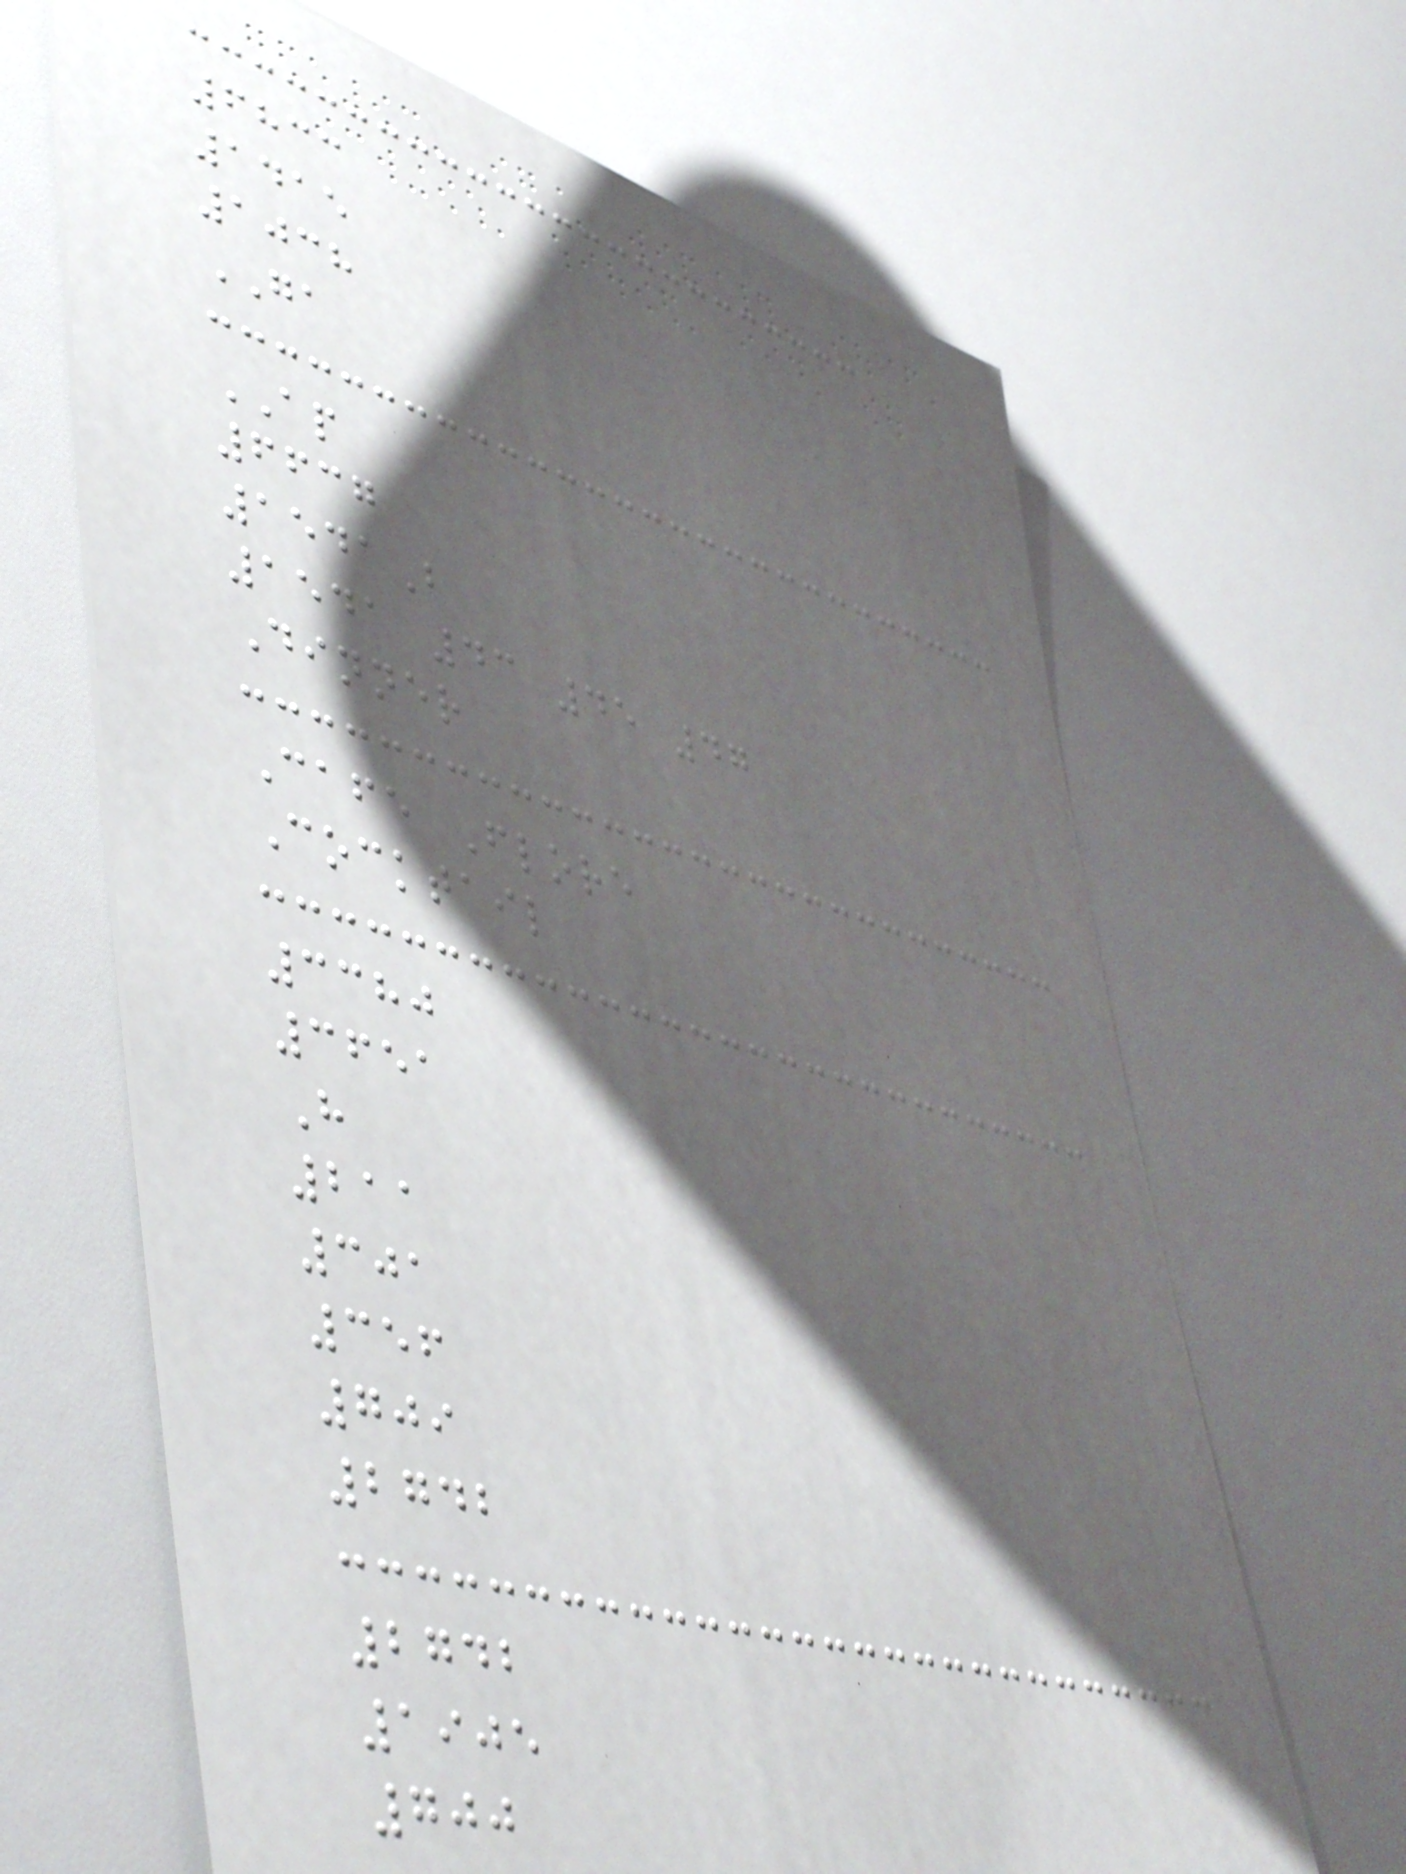6833
1415
1038
GA
AP
6637
1541B
1541 43 45 47
Dinner
Cafe Flore
Cocktail
3380
3651
H
211
301
356
709
2742
2742
1905
700
